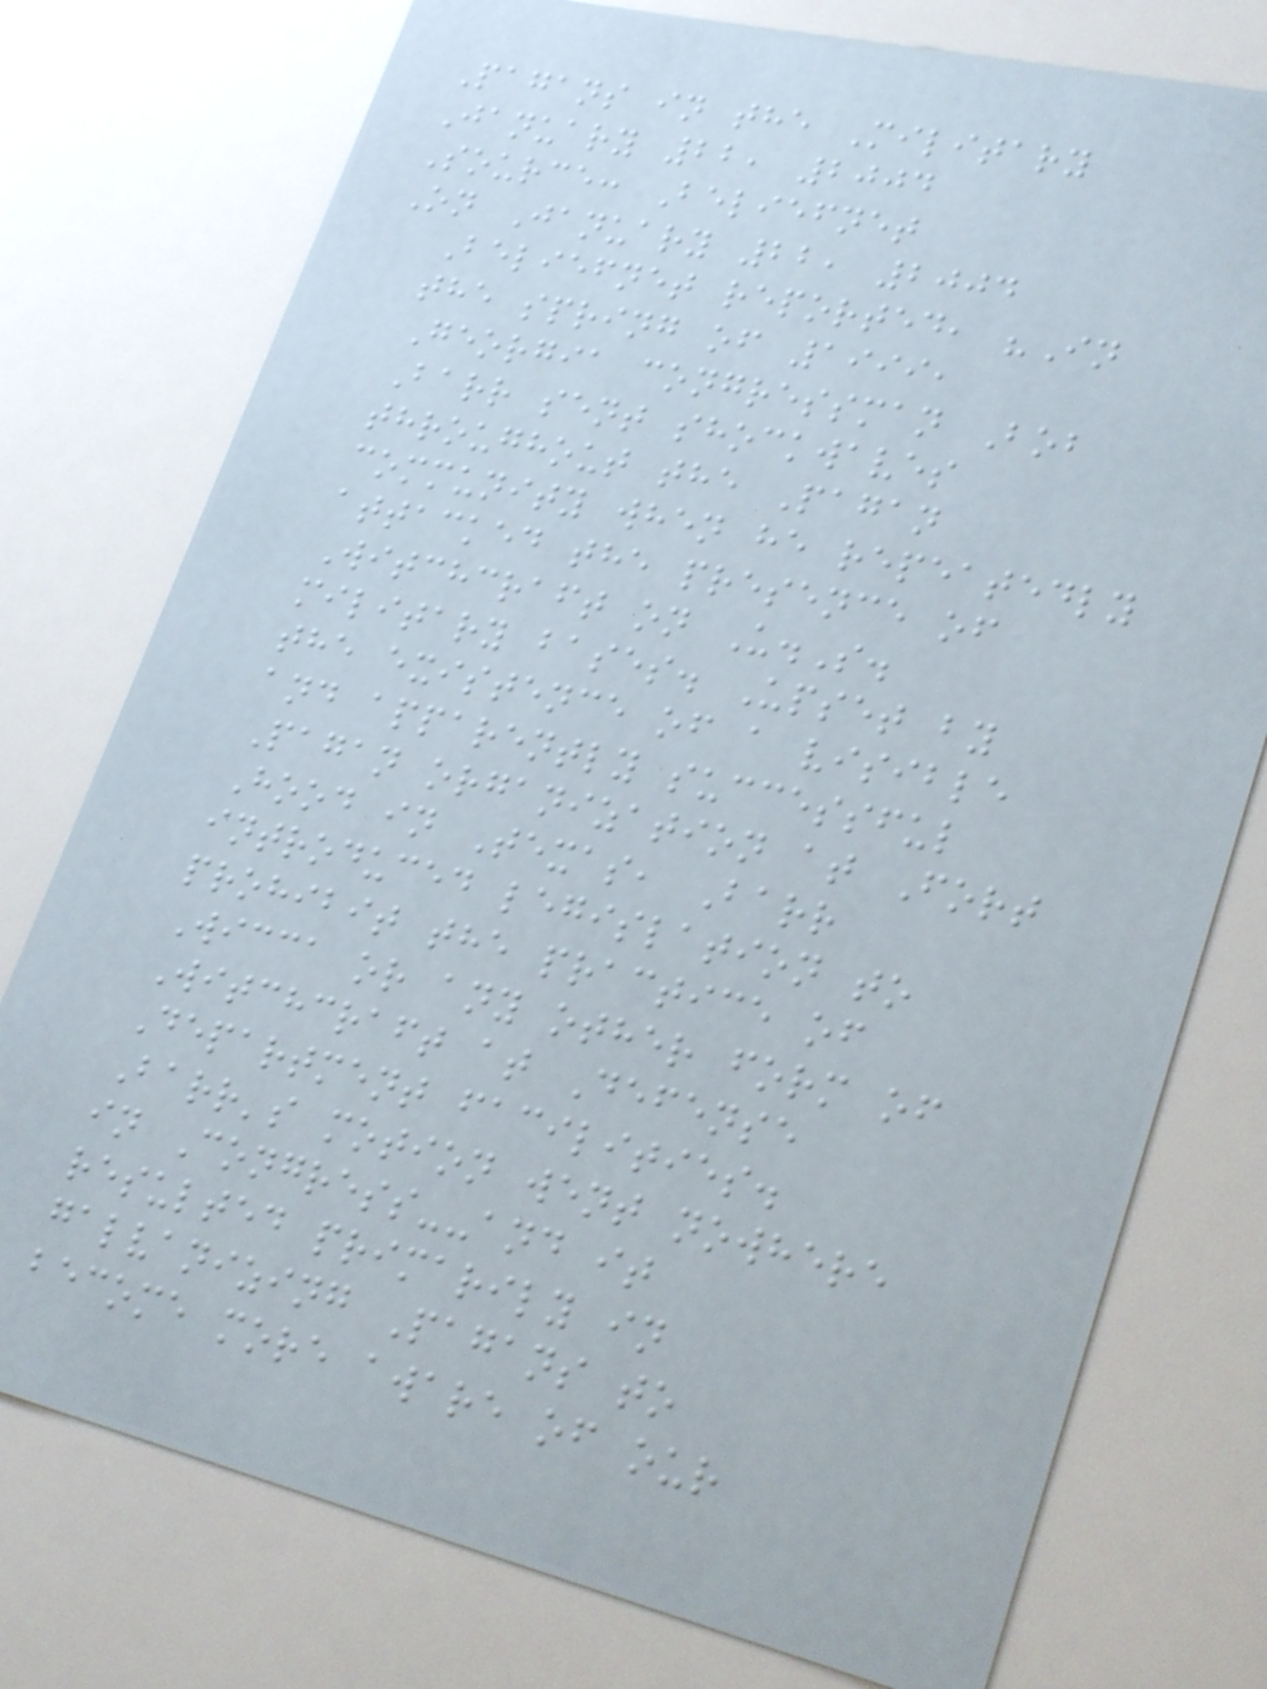Pagans in the Military
January 22, 2004
Source: Beliefnet
On January 22, 2004
Beliefnet reported, "In
the spring of 1999,
Georgia congressman Bob
Barr sent shockwaves
throughout the Pagan
community when he repeatedly
attacked the presence of
Witchcraft on U.S.
military bases. Upset by
the existence of a visible
and apparently successful
Pagan organization at Fort
Hood in Texas, Barr
introduced legislation to
prohibit the practice of
Wicca or any other form of
Witchcraft at Defense
Department facilities.
Barr's motion went nowhere
in Congress--and it
resulted primarily in
galvanizing Pagans to
become more aware of our
